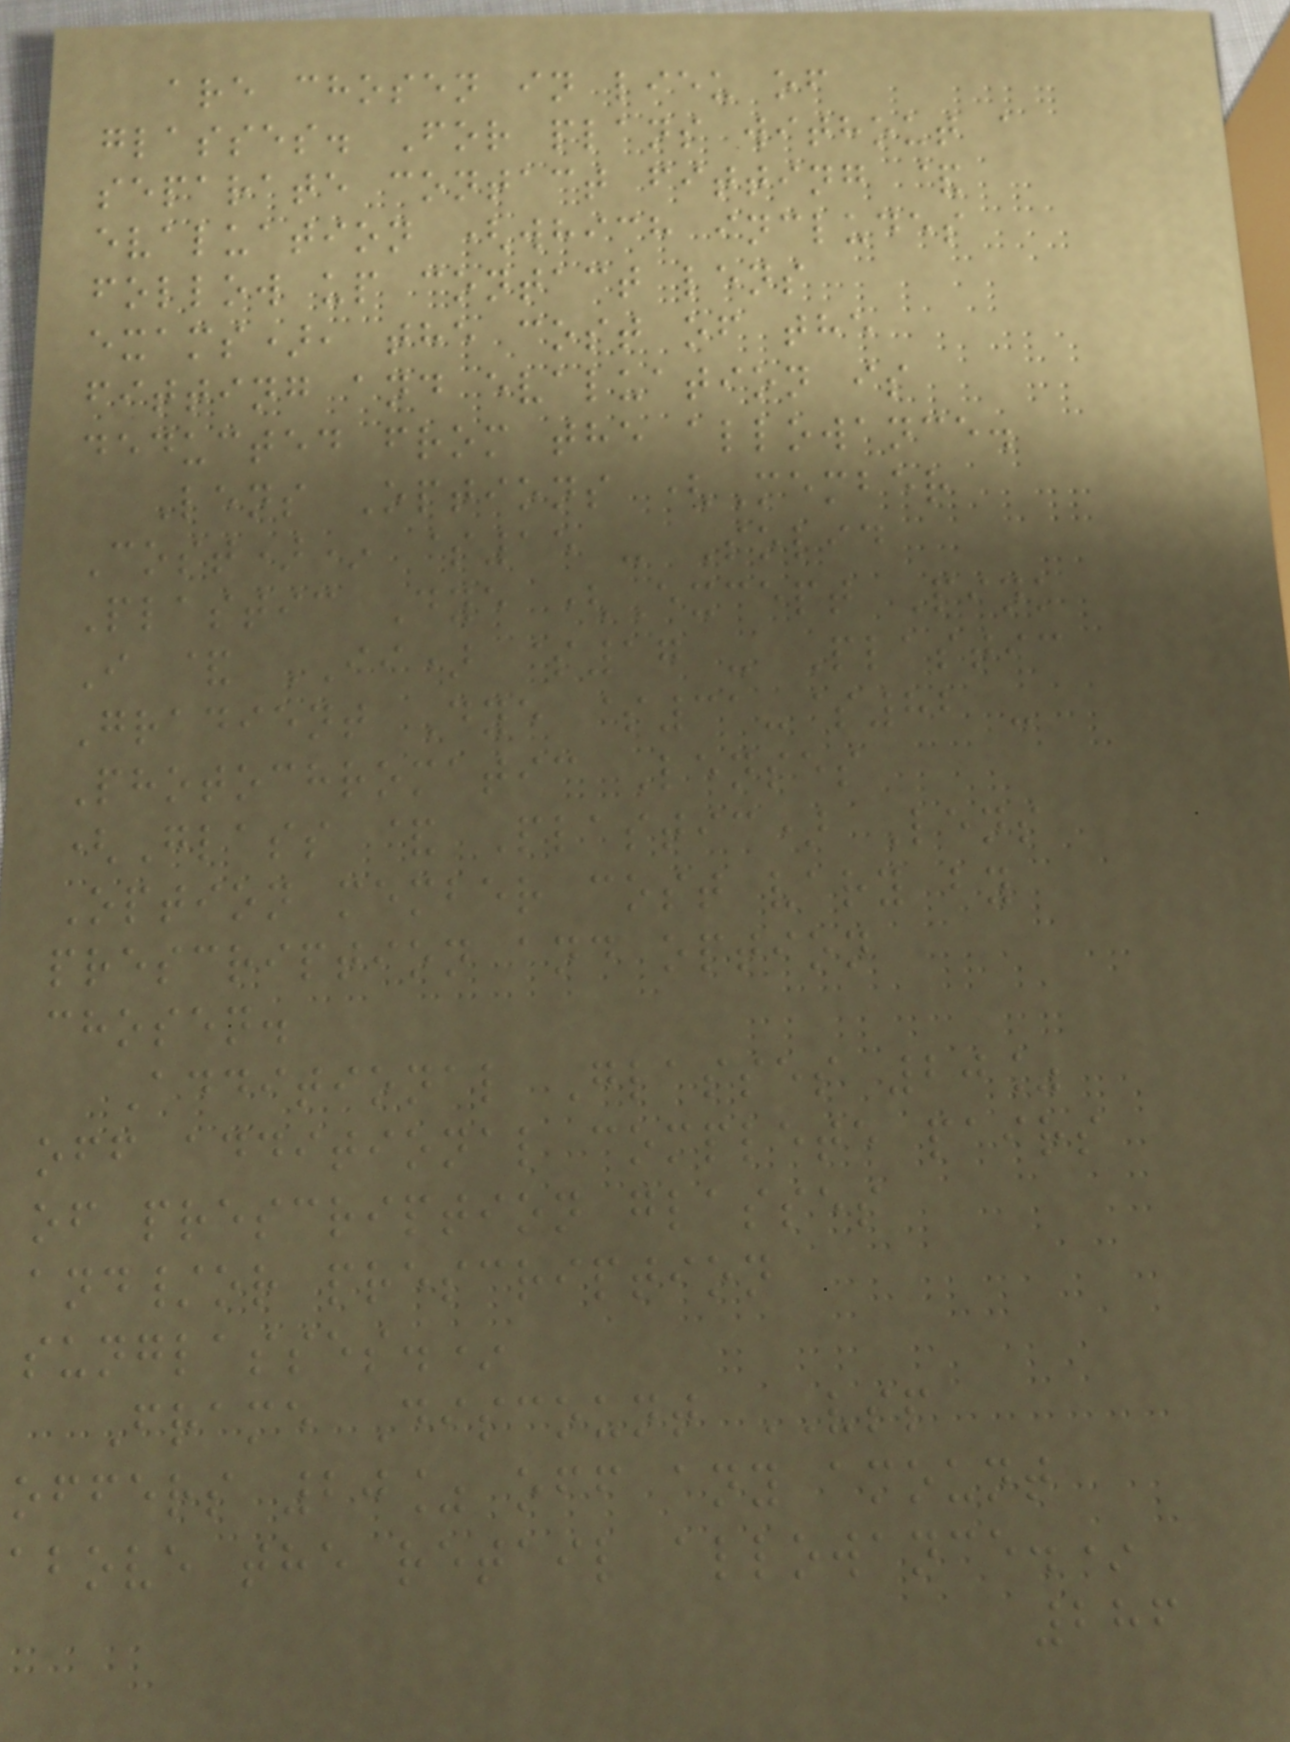are chosen in lieu of
glasses. For plans without a
separate contact fitting &
evaluation (which includes
follow up contact lens
exams), the cost of the
fitting and evaluation is
deducted from the allowance.
Lens Options (Member
Cost)* $15 - Solid
Plastic Dye (Except Pink
I & II) $17 - Plastic
Gradient Dye $31-$82 -
Photochromatic Lenses
(Glass & Plastic) Lens
Option member cost vary by
prescription and option
chosen.
Additional Glasses 20%
off additional complete pairs
of prescription glasses
and/or prescription
sunglasses.*
Frame Discount VSP
offers 20% off any amount
above the retail allowance.*
286
